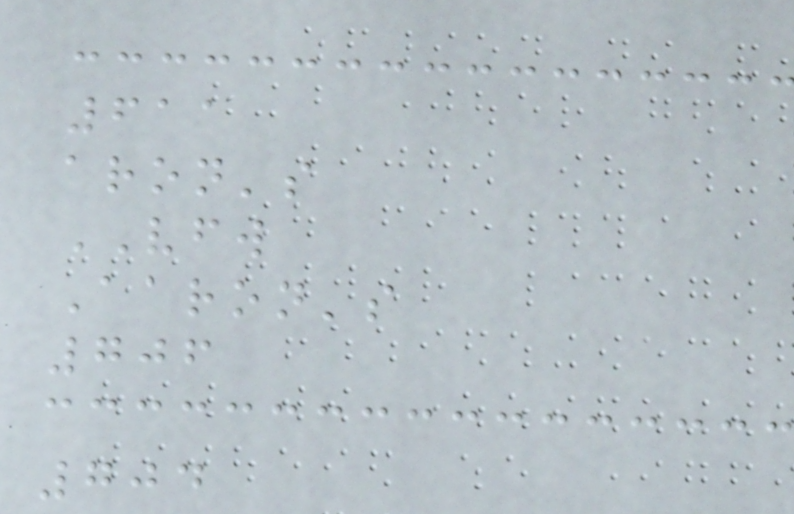611
aron's
VFW
Aaron's
706
704
